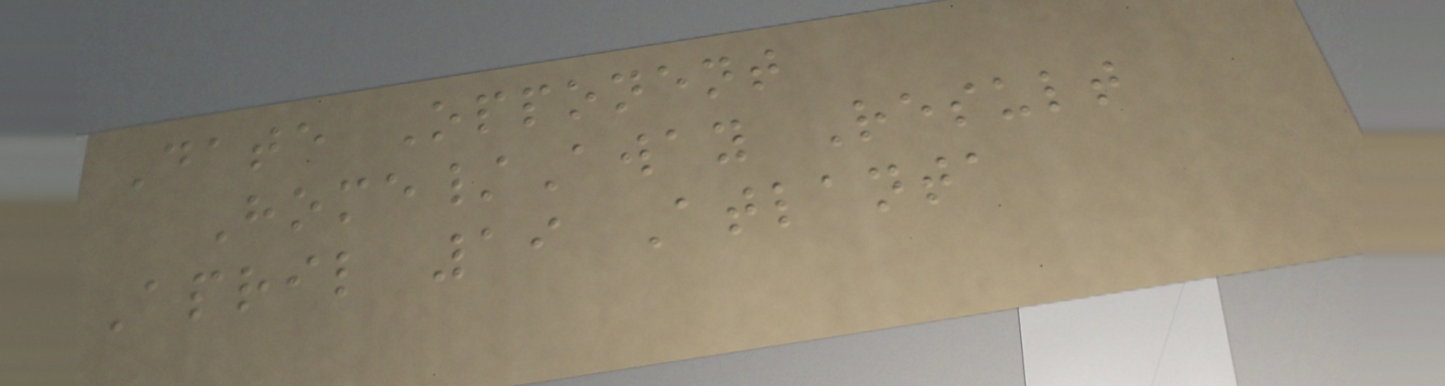Date Opponent
Home/Away Result
April 19 Atlanta
